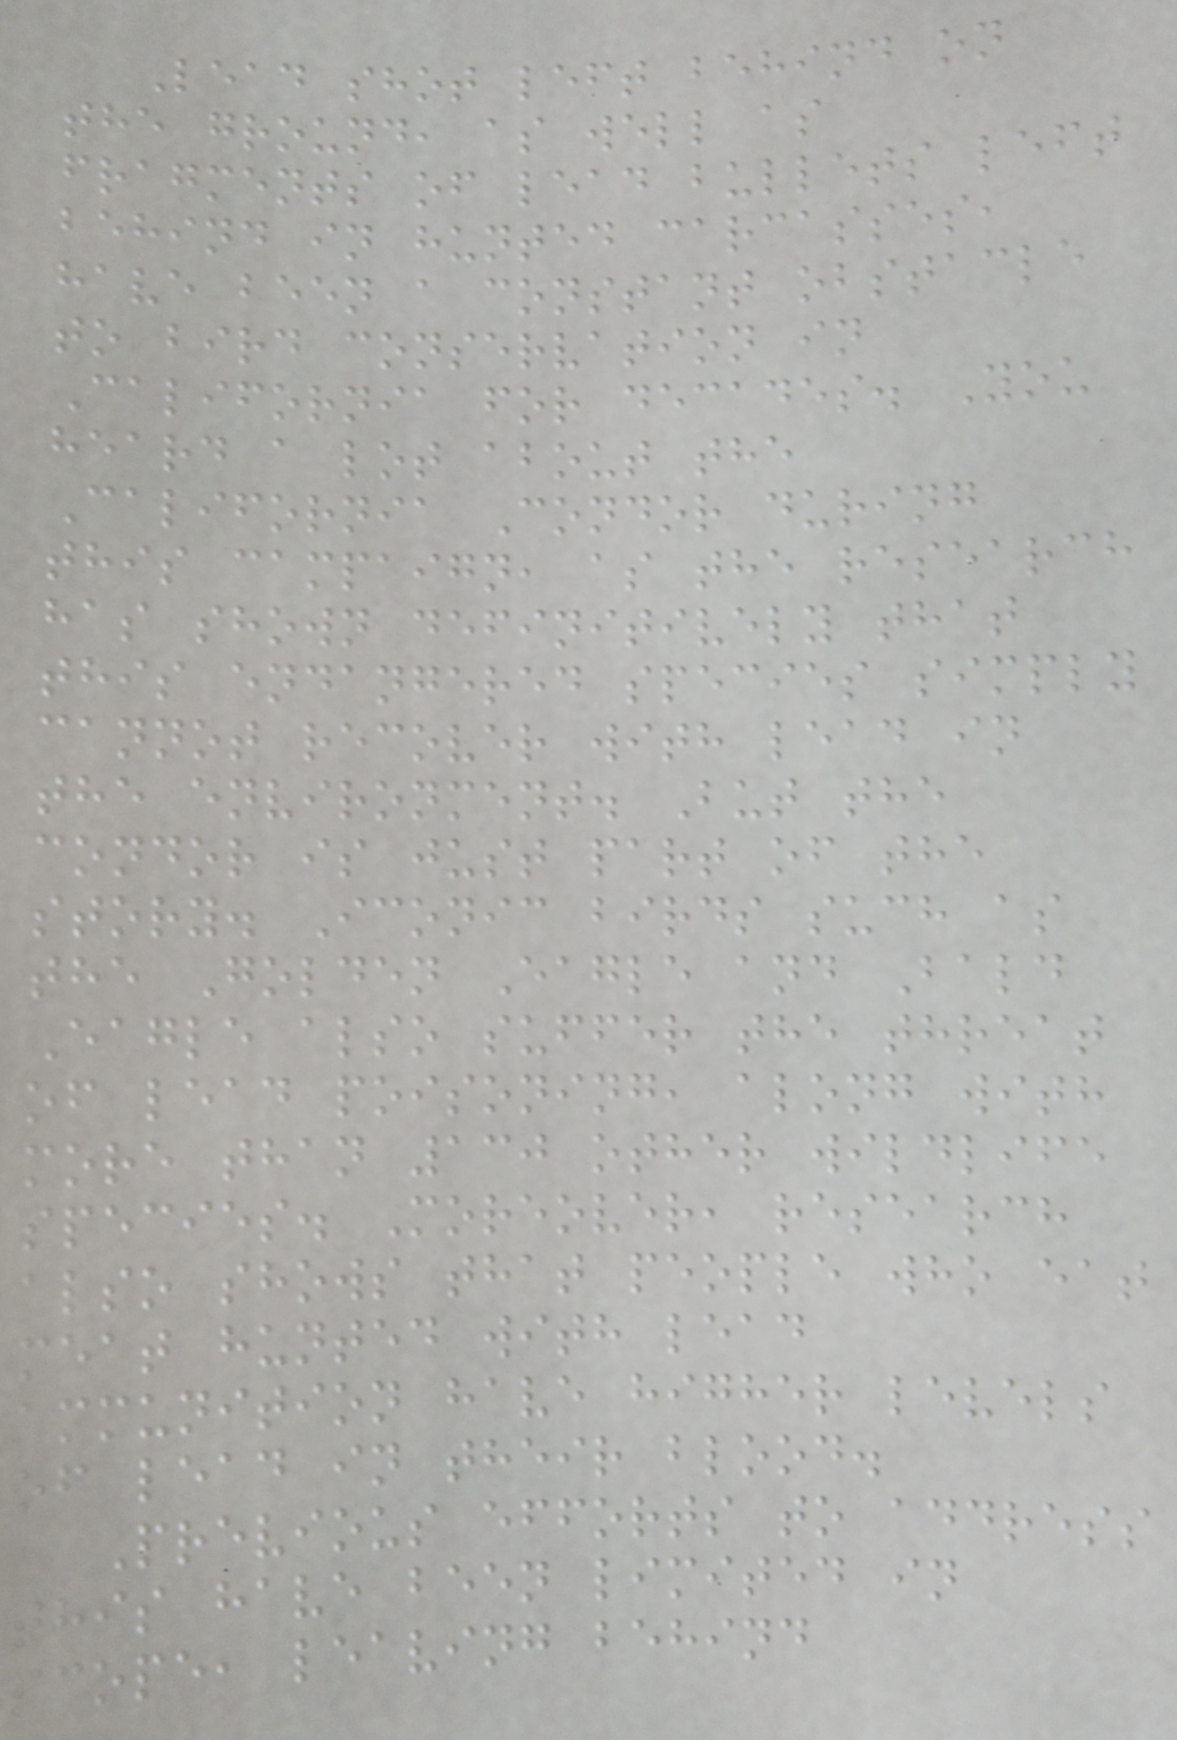Lead shot left behind on
the ground, as well as
fragments of lead bullets left
behind in hunted carcasses,
have been a constant obstacle
to bird conservation in
California for decades. You
heard a lot about the
California Condor during
this campaign, as the research
has shown definitively that
this endangered species simply
cannot recover with lead in
the environment. But the
condor is just part of the
story. Iconic birds such as
the Golden Eagle and Bald
Eagle also suffer the threat
of lead poisoning, along with
more than 130 other wildlife
species. Moreover, research
also shows that people who eat
meat hunted with lead
ammunition have higher levels
of lead in their blood.
Previous efforts to address
this have been limited in
scope, leaving behind
